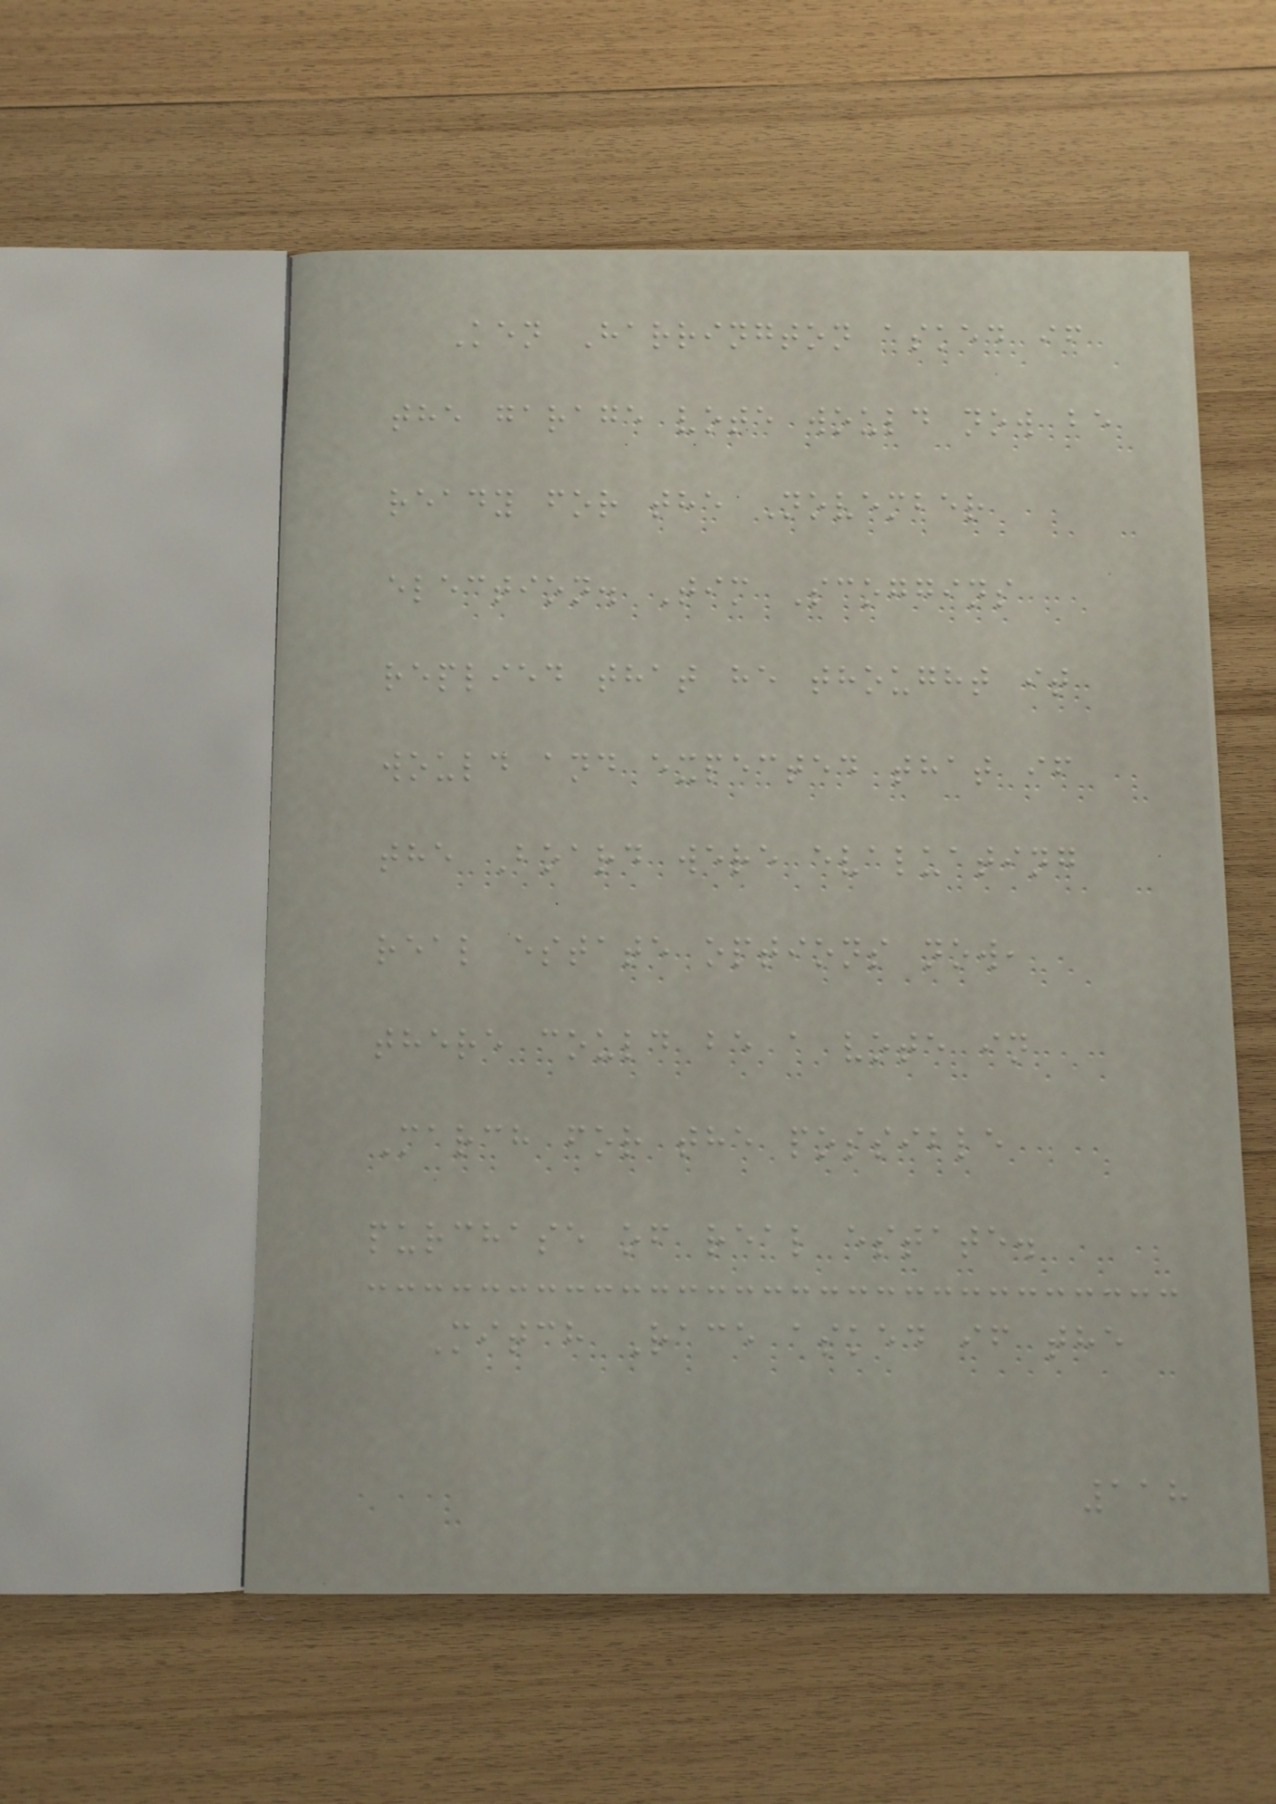Ken Harrington asked if
the garage vote would now be
ready for the November
election. Tim Scoggins
replied that he thought it
would and expected that if
the Board were evaluating
real estate options now,
there could be a vote in
March for the possible
purchase of real estate.
Mitch Race asked if the
118
